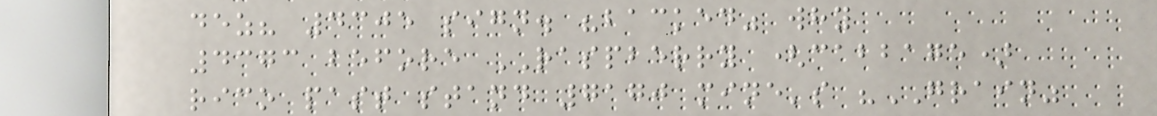dez? 4305 sign. "backed" why
4373 before RASPBERRY (cabbage)
rico past stand 7170 mine's "GRAIN"
